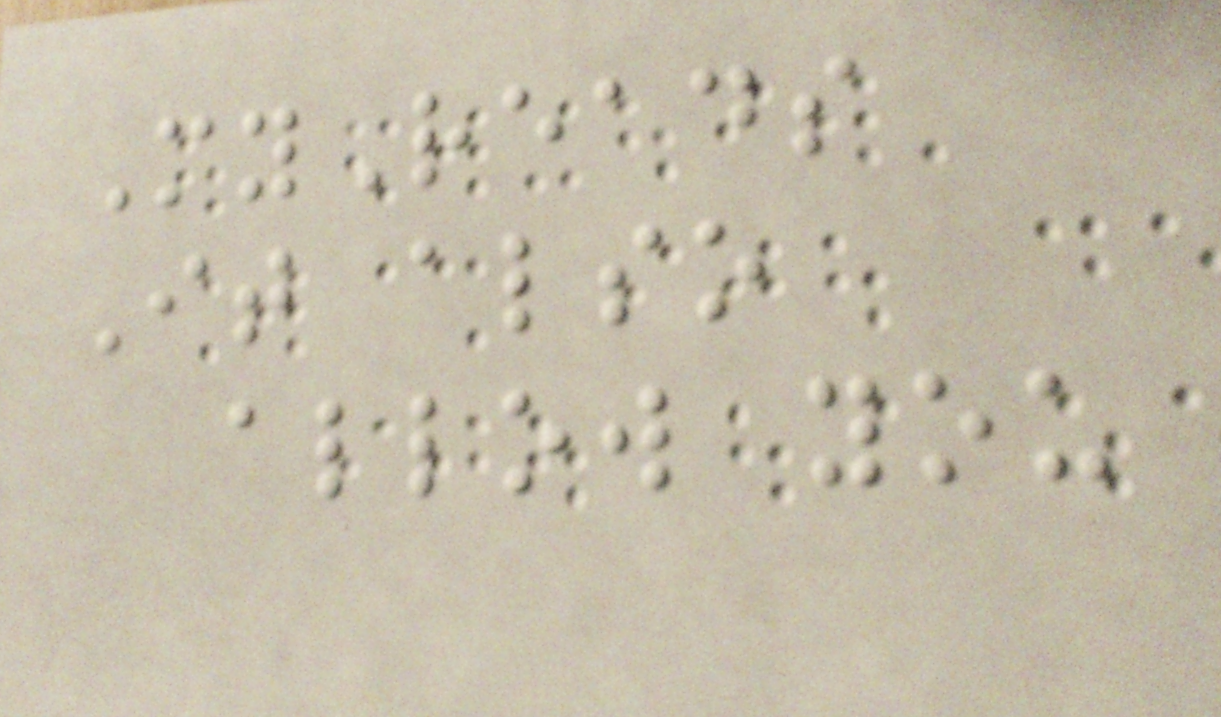MyReads
It also
allow you
